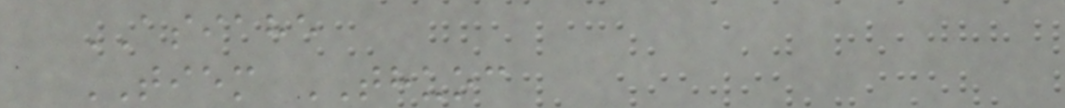ASIAHE
TIEM THUOC
